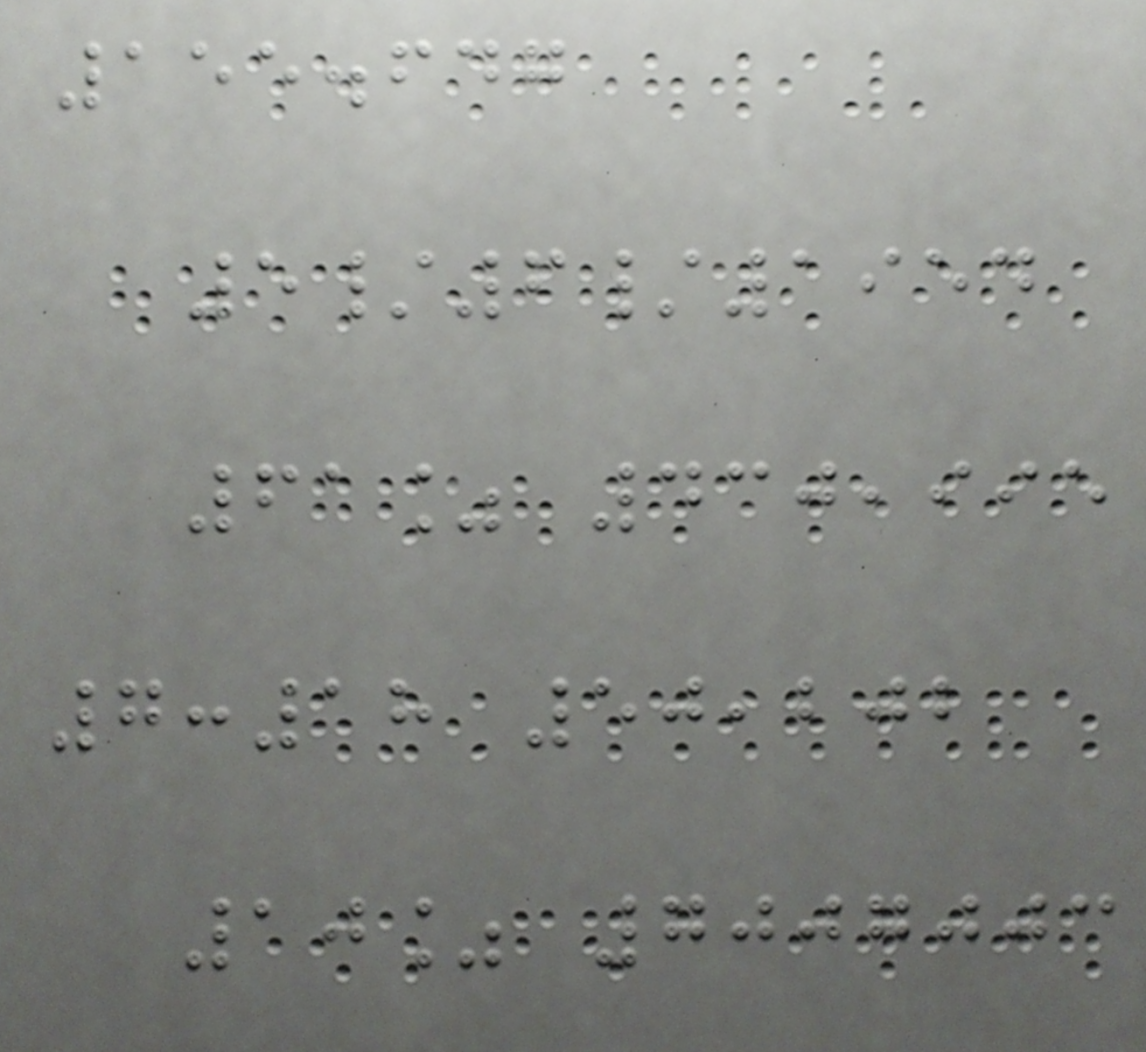155.647
5/6/1954
61% 430,995
7:18 50,202
10% 7007003
